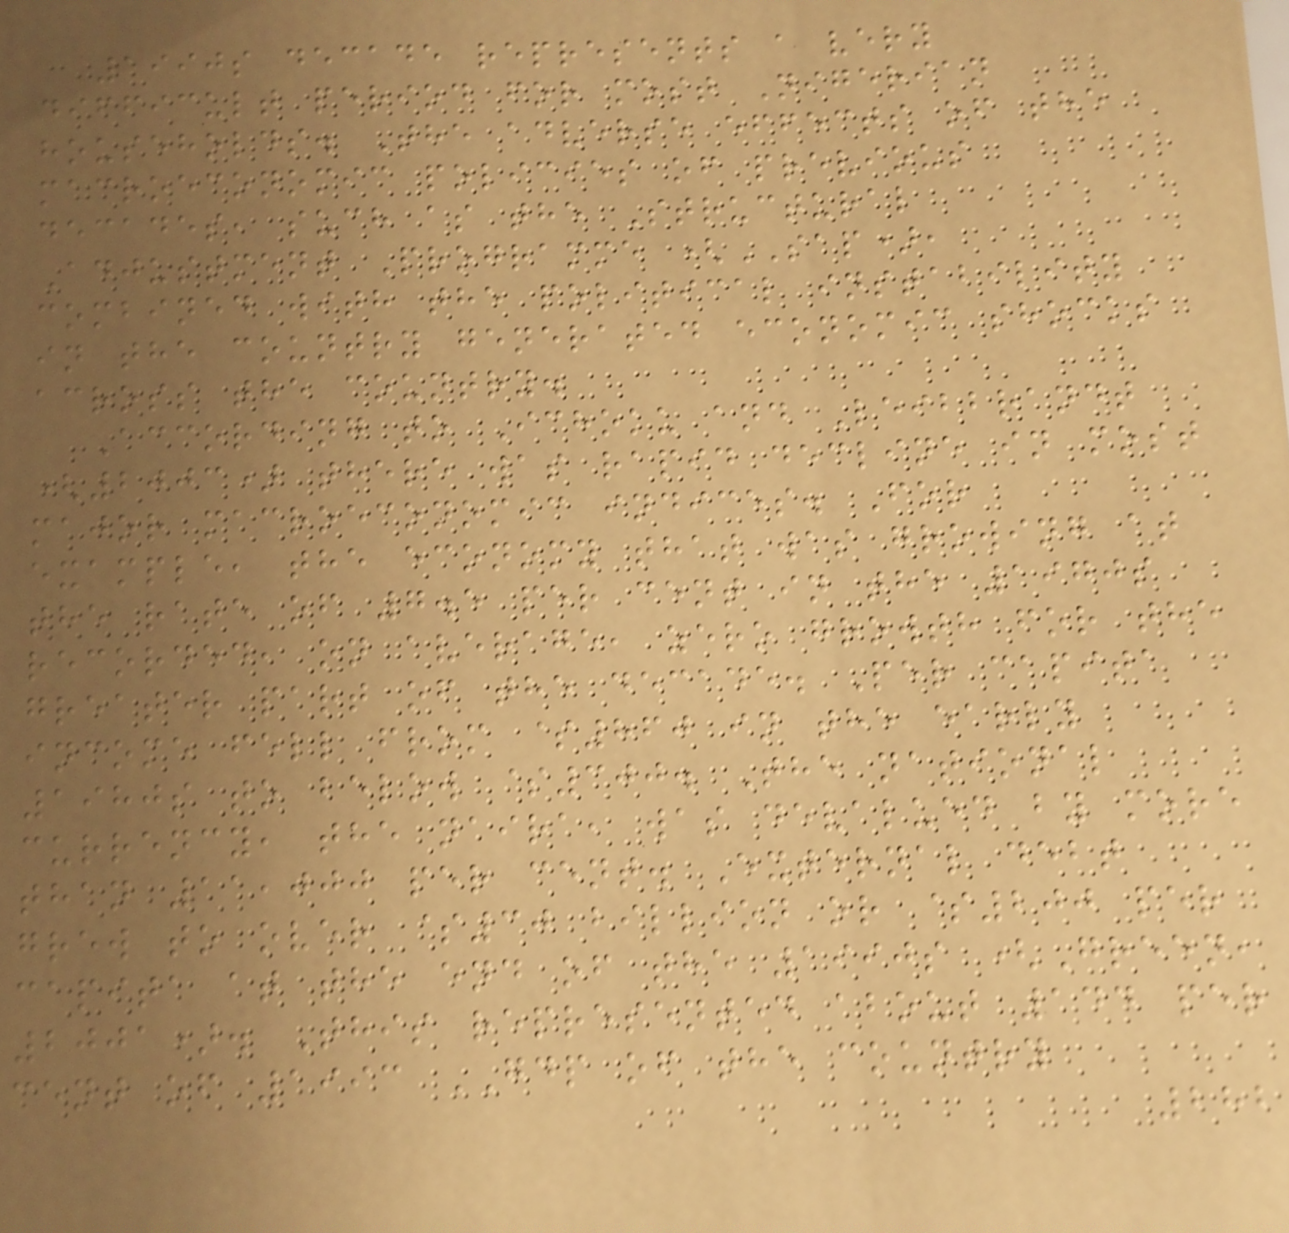1990s decade represents a very
difficult period for most Nigerian
households. The adverse effects of the
macroeconomic policies of previous
decades, such as the Structural
Adjustment Programme (SAP),
combined with the political instability
in the country generated economic shocks
across the country.
According to Ichoku and Leibbrandt
(2003) there was rapid decline in most
major macroeconomic indices. For
example, the economy that was growing at
the rate of 7.5 per cent in the 1970s
recorded, on average, zero growth for the
greater part of the decade. Per capita
income fell from $860 in the early
1980s to below $300. The national
currency, the naira, was devalued by more
than 11,000 per cent. External debt
grew to over $30 billion or $200 per
capita at the end of the 1990s (Green,
2001). This represented about 144 per
cent of 1993 GDP of the country
282
